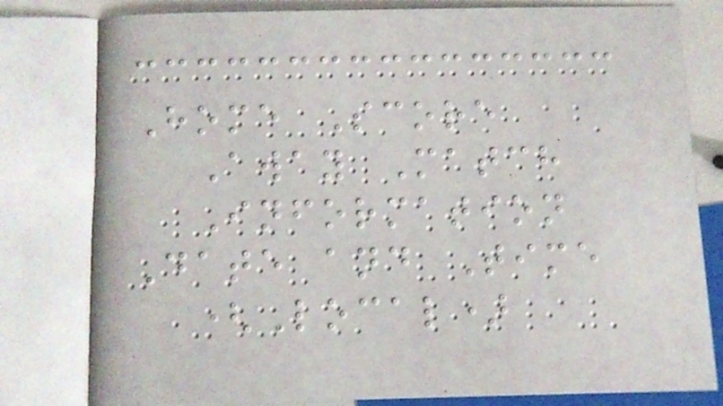Home Score
Away Match
Information
Date and Time
(Local)
